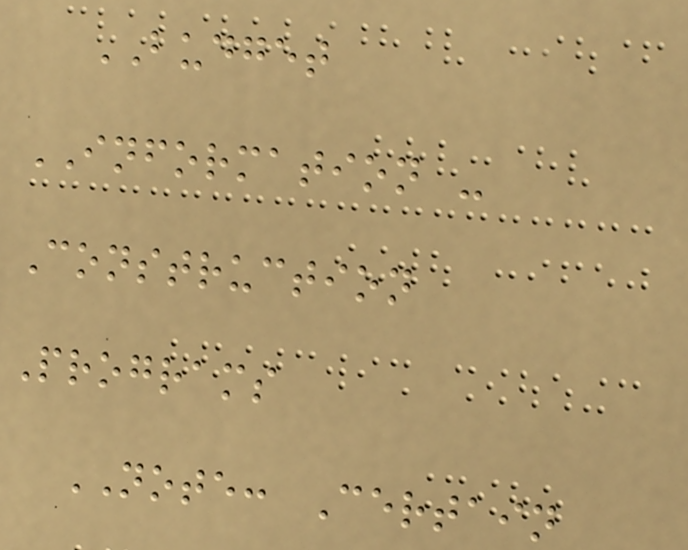BUDGET
INFORMATION -
Construction
Programs
NOTE: Certain
